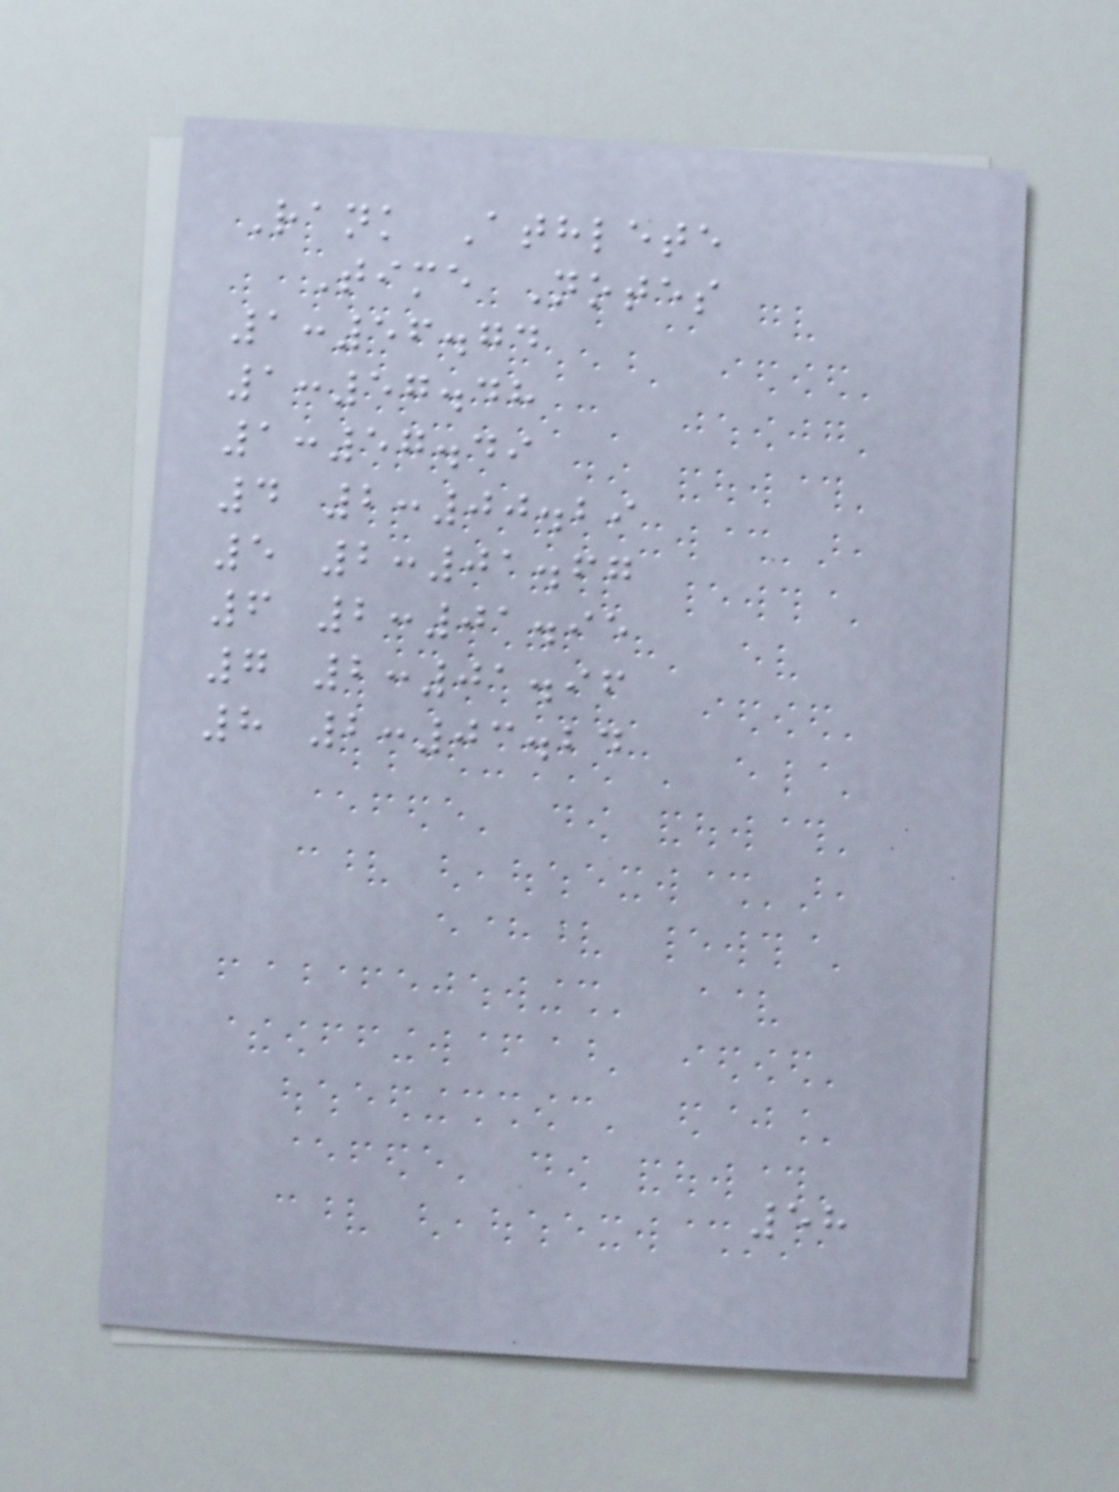Rank Athlete
Time Notes
1:56.74
1:57.48
1:57.49
4 2:00.29
5 2:01.67
6 2:01.95
7 2:01.96
8 2:03.24
58
